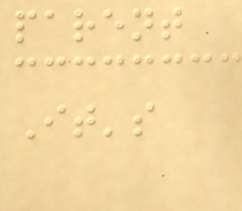parent
It's
